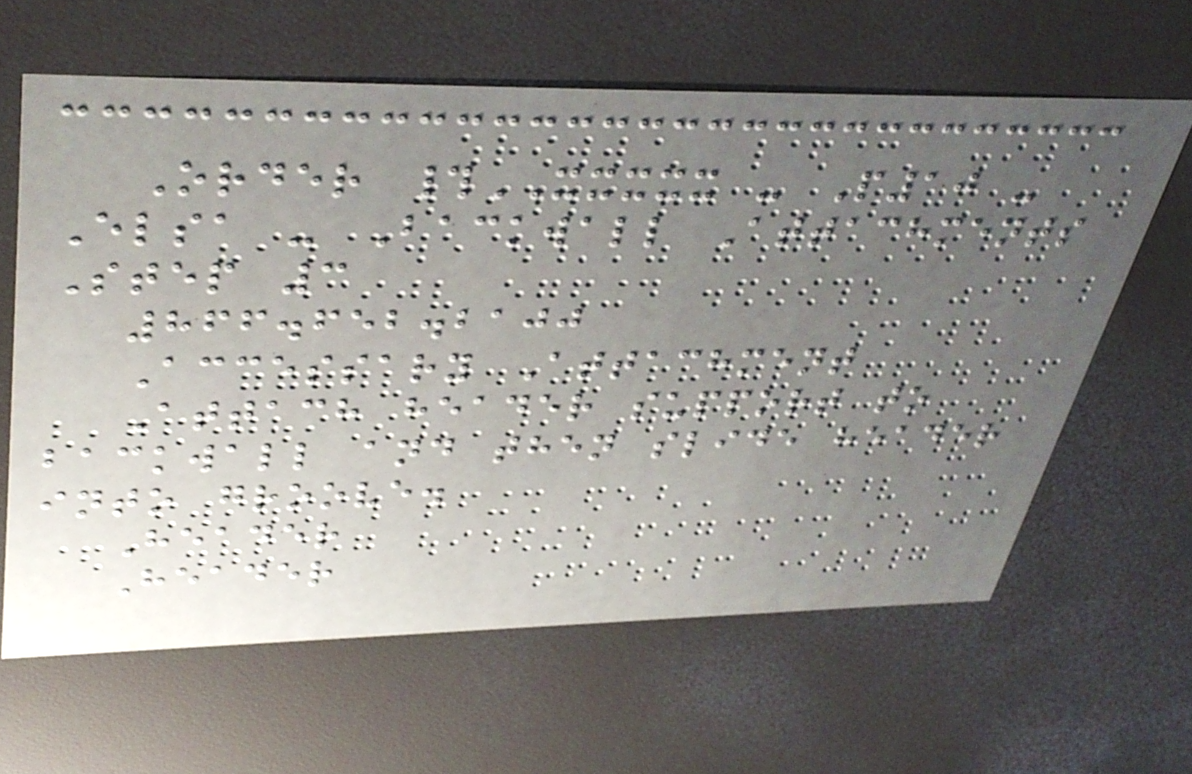Order #XXXXX - P10 -
Elsa - Backwall Attachments
Step 3
866.652.2100
Accessary Attachment
Attach header support to
backwall and then slide header
into groove.
Header
Header
